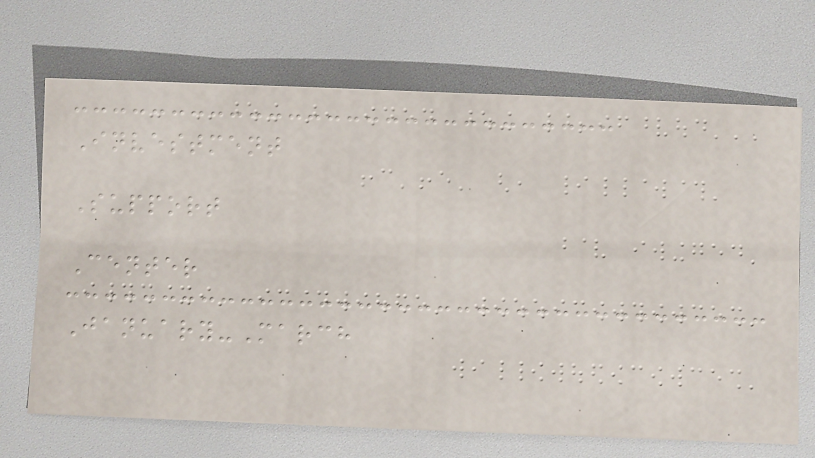Investment
Support
Center
January-March
